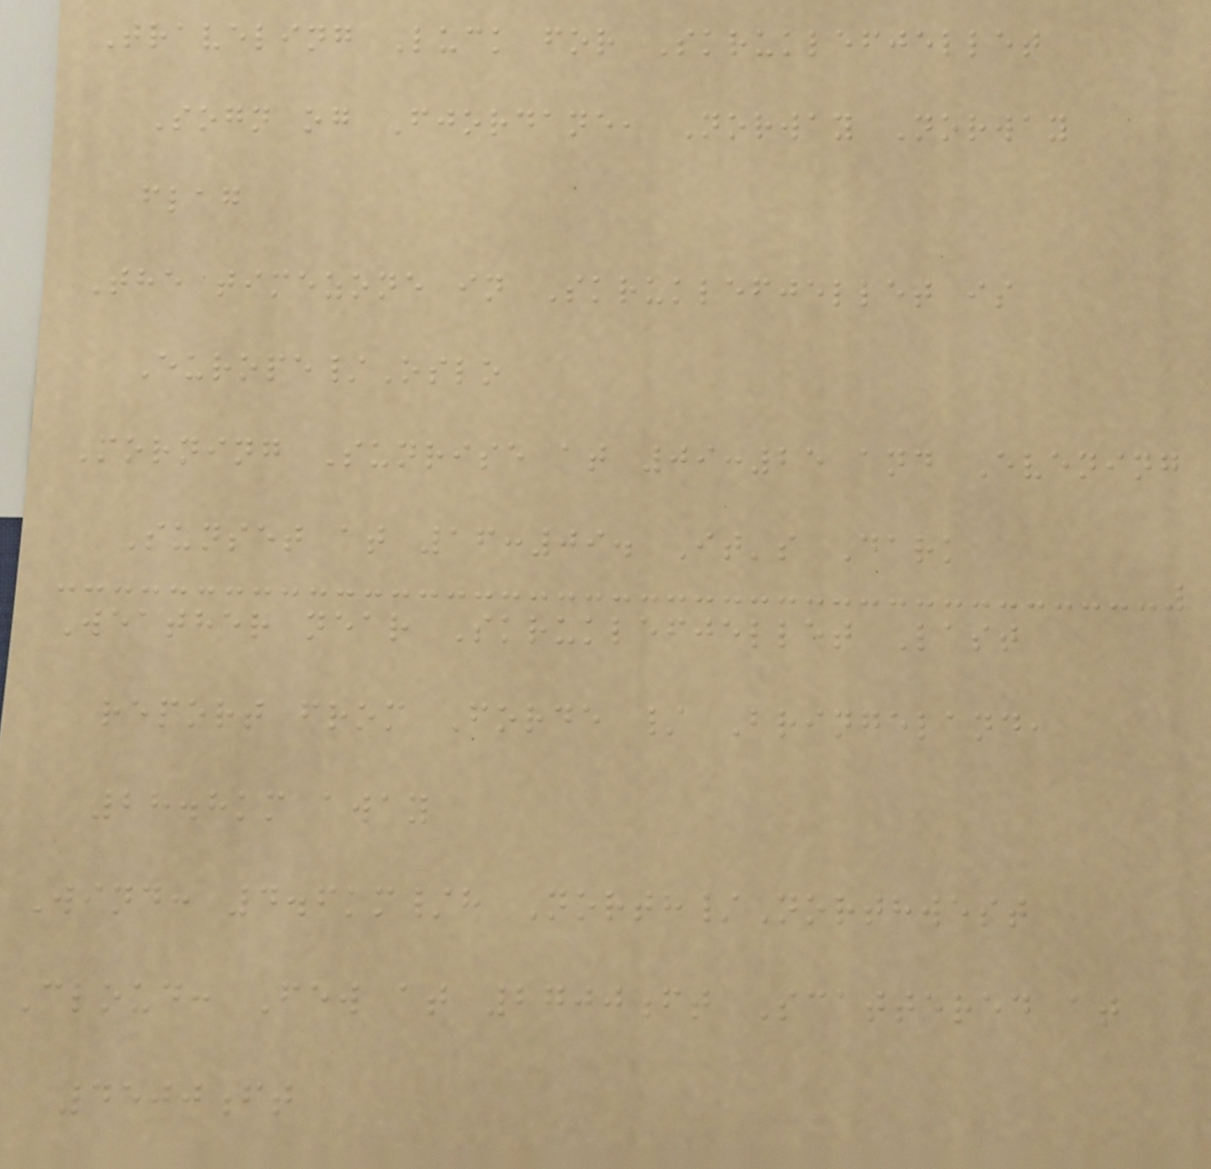Traveling Luck for Skruklefjellet
Sogn og Fjordane, Norway Norway
flag
The timezone in Skruklefjellet is
Europe/Oslo
Morning Sunrise at 09:25 and Evening
Sunset at 16:09. It's Dark
Weather near Skruklefjellet Last
report from Forde / Bringeland,
28.8km away
Wind: 4.6km/h North/Northwest
Cloud: Few at 2700ft Scattered at
4500ft
